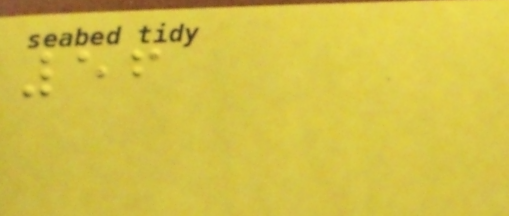56
